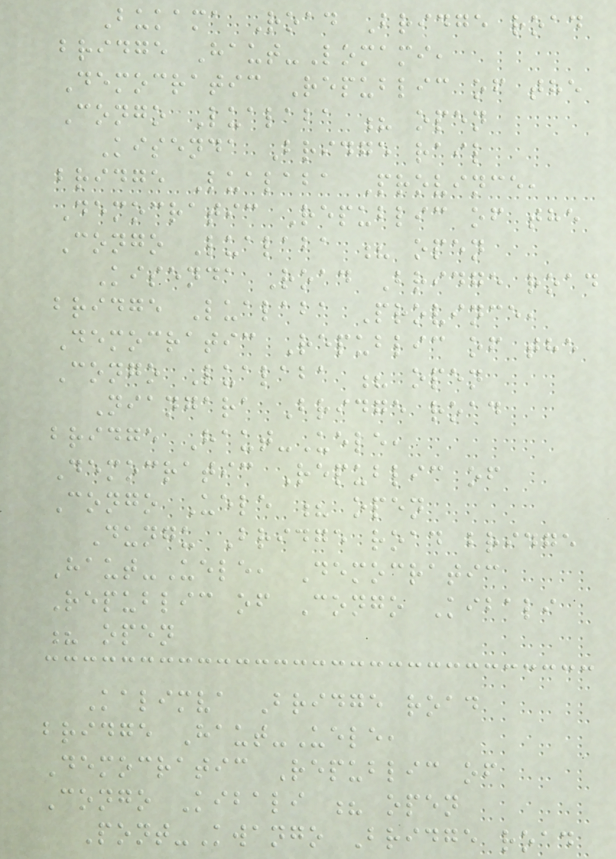Bukama Road Bridge road
bridge Haut-Lomami,
Democratic Republic of the
Congo Lualaba ? open
Kisenda Bridge rail
bridge Lualaba Province,
Democratic Republic of the
Congo Lualaba ? open
Kisenda Road Bridge road
bridge Lualaba Province,
Democratic Republic of the
Congo Lualaba ? open
Niangara Bridge road
bridge Haut-Uele,
Democratic Republic of
Congo Uele ? open
Dungu Bridge road bridge
Haut-Uele, Democratic
Republic of Congo Kibali
? open
Kalimva Bridge road
bridge Haut-Uele,
Democratic Republic of
Congo Kibali ? open
Pont-Kwango Bridge road
